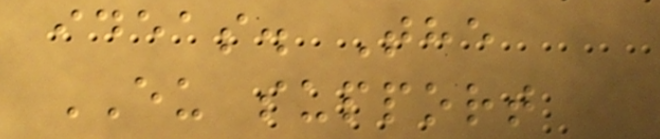ideas. The
EU support
